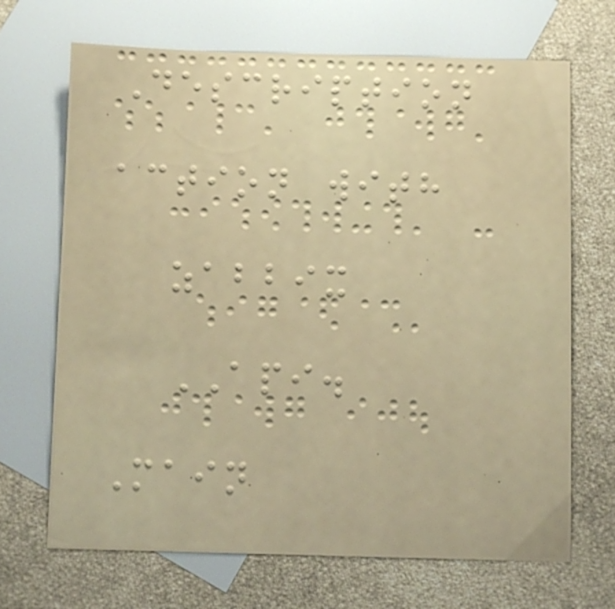Description
action with
zabbix
API.
Main
